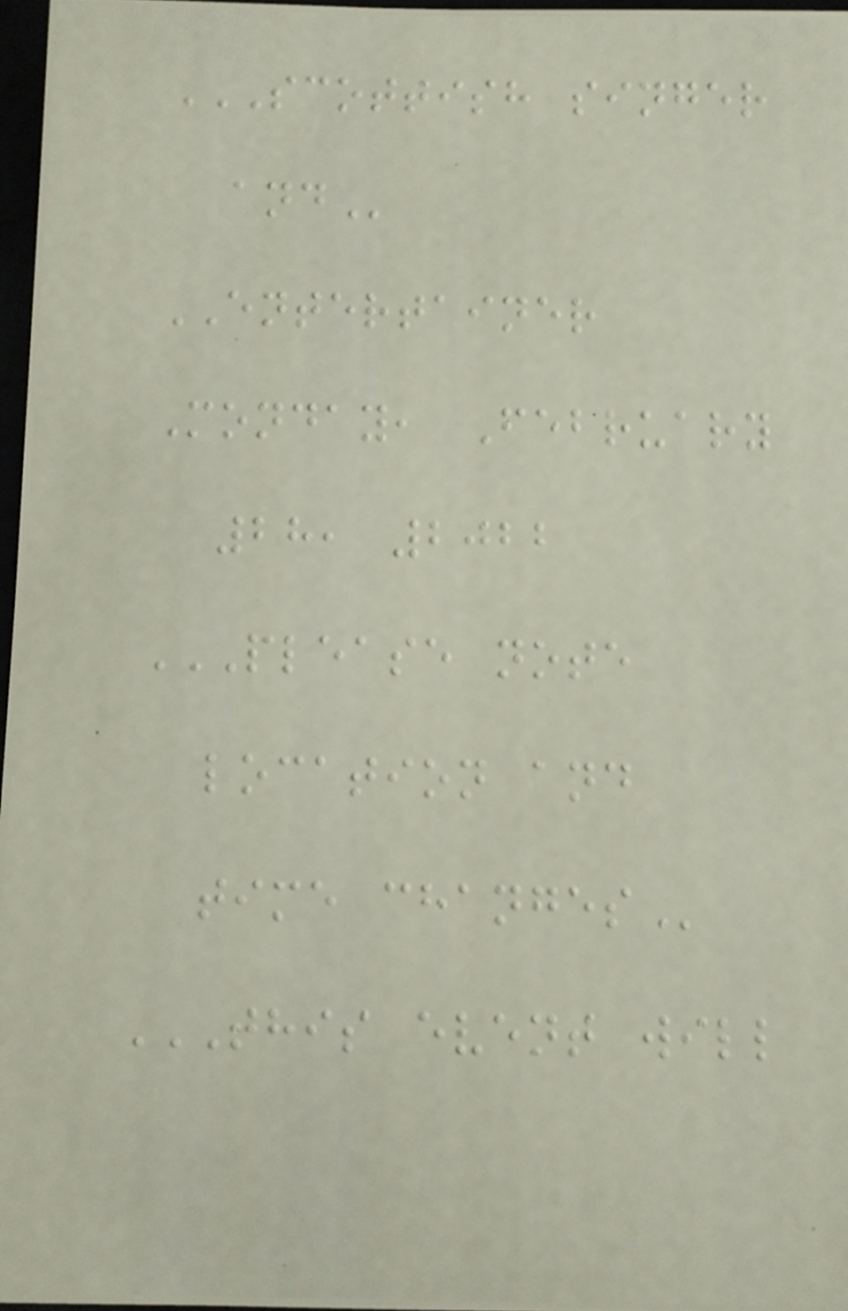SCOTTISH SINGER
AND
ENTERTAINER
Monday, February
28, 2022
PLEASE NOTE
LOCATION AND
TIME CHANGES
THIS EVENT WILL
